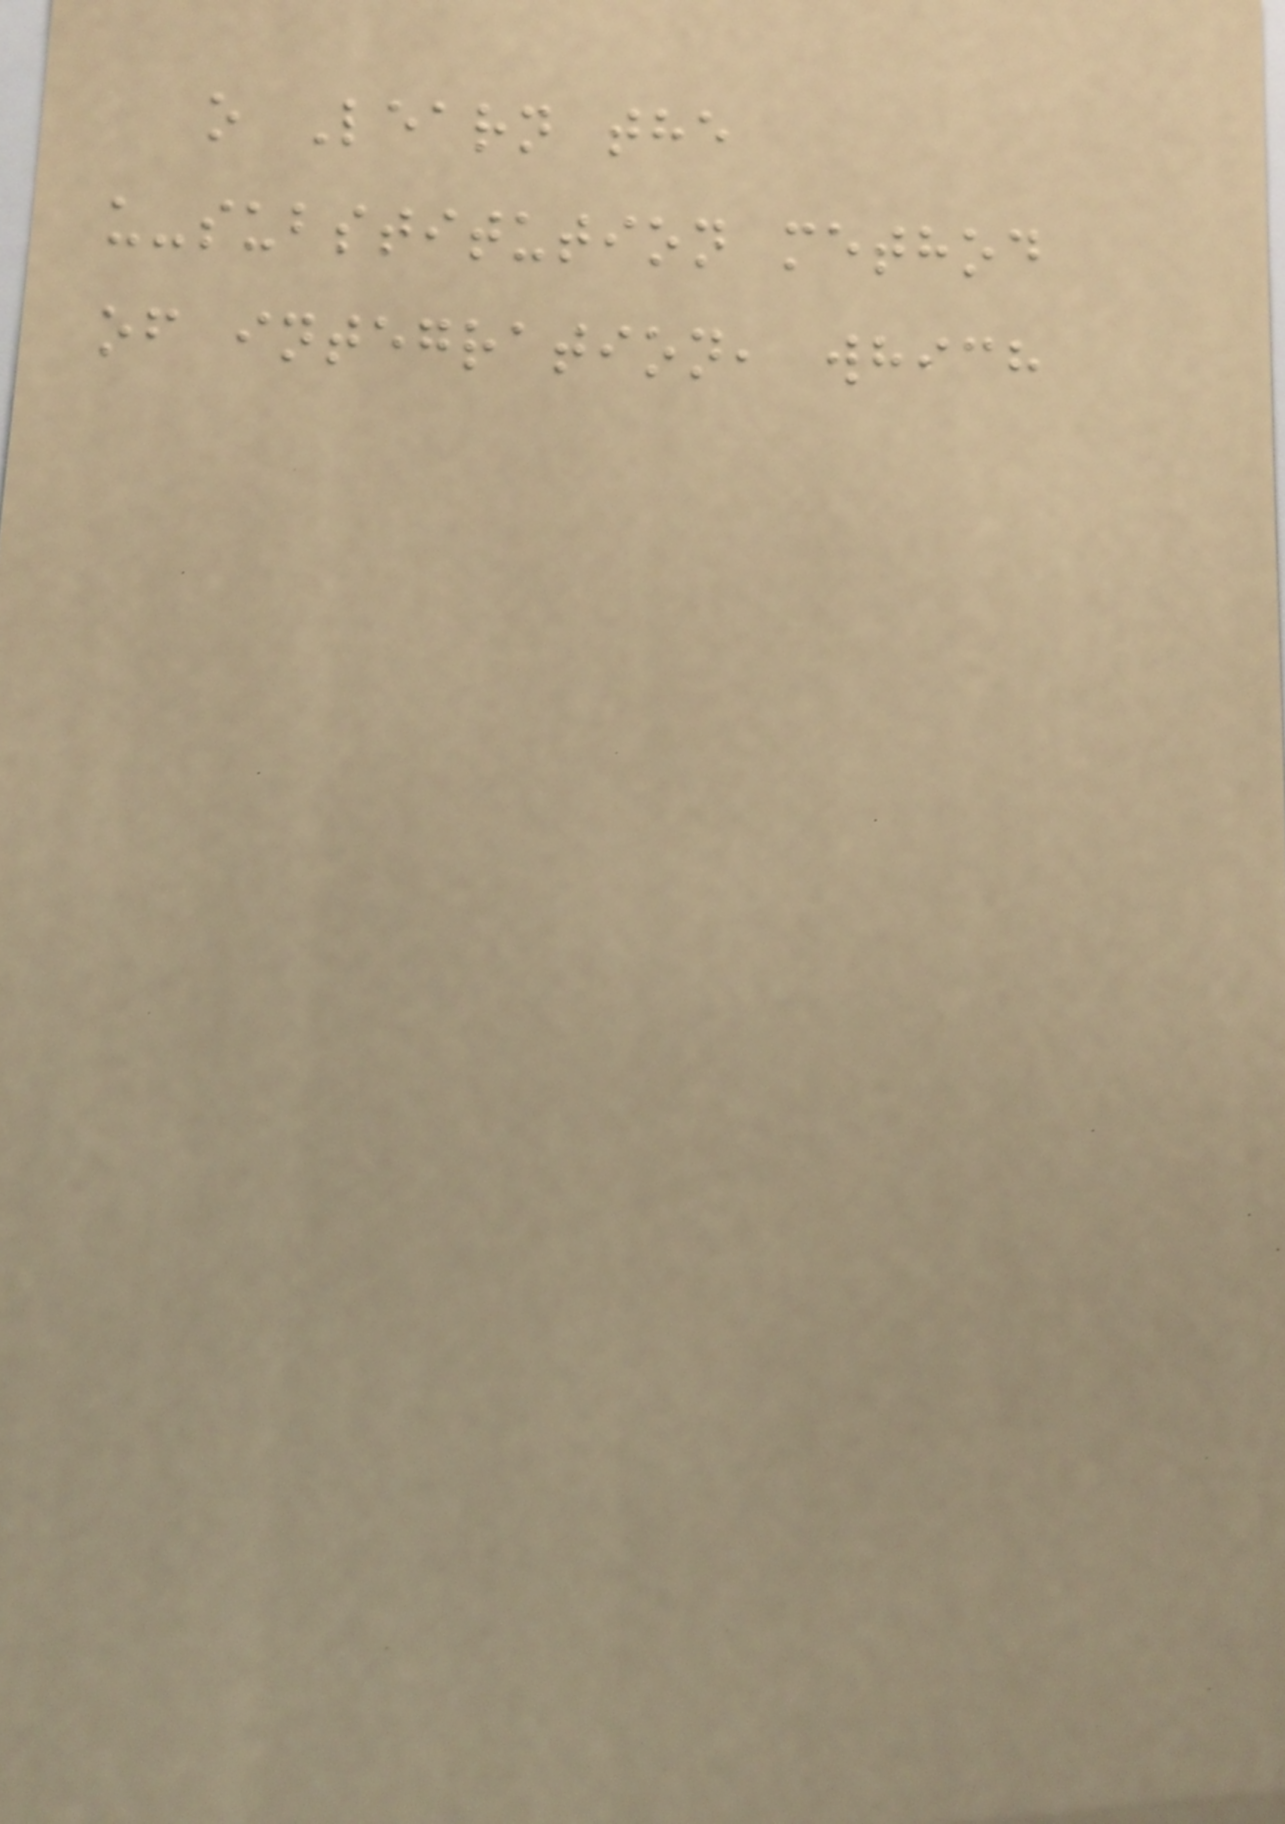o Learn the
u-substitution method
of integration, which
